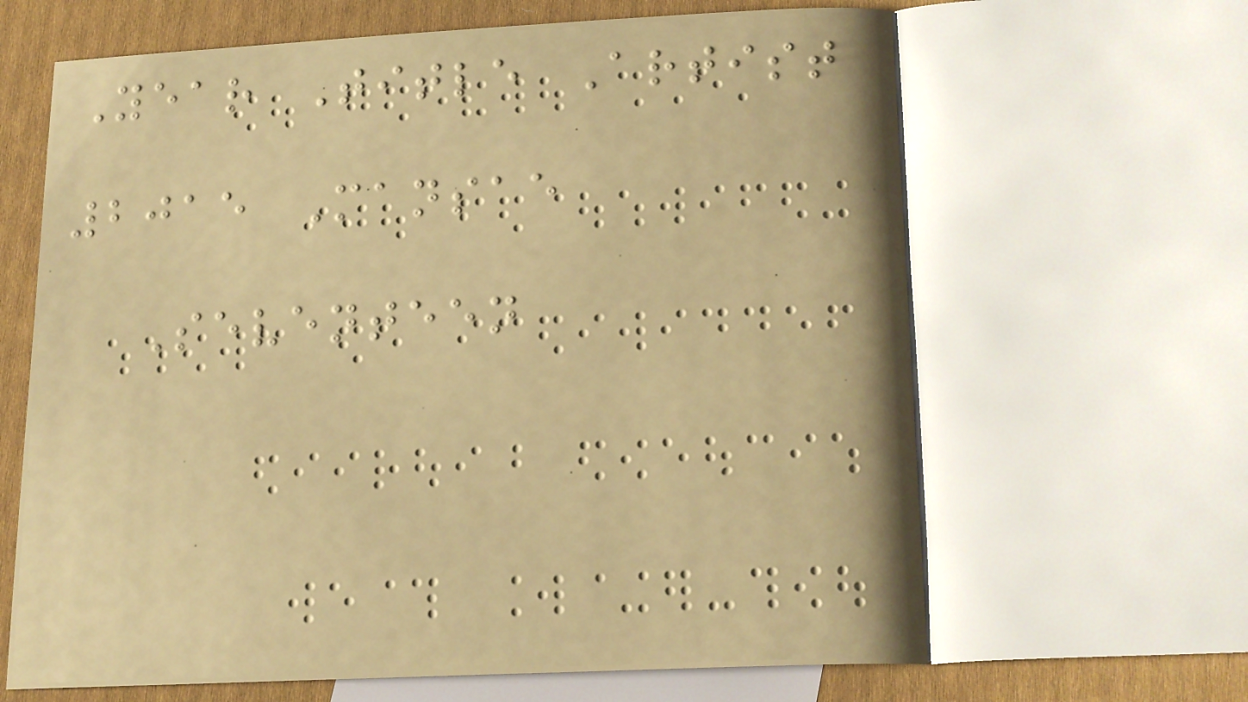Year Title Artist
2015 Mansae
Seventeen
